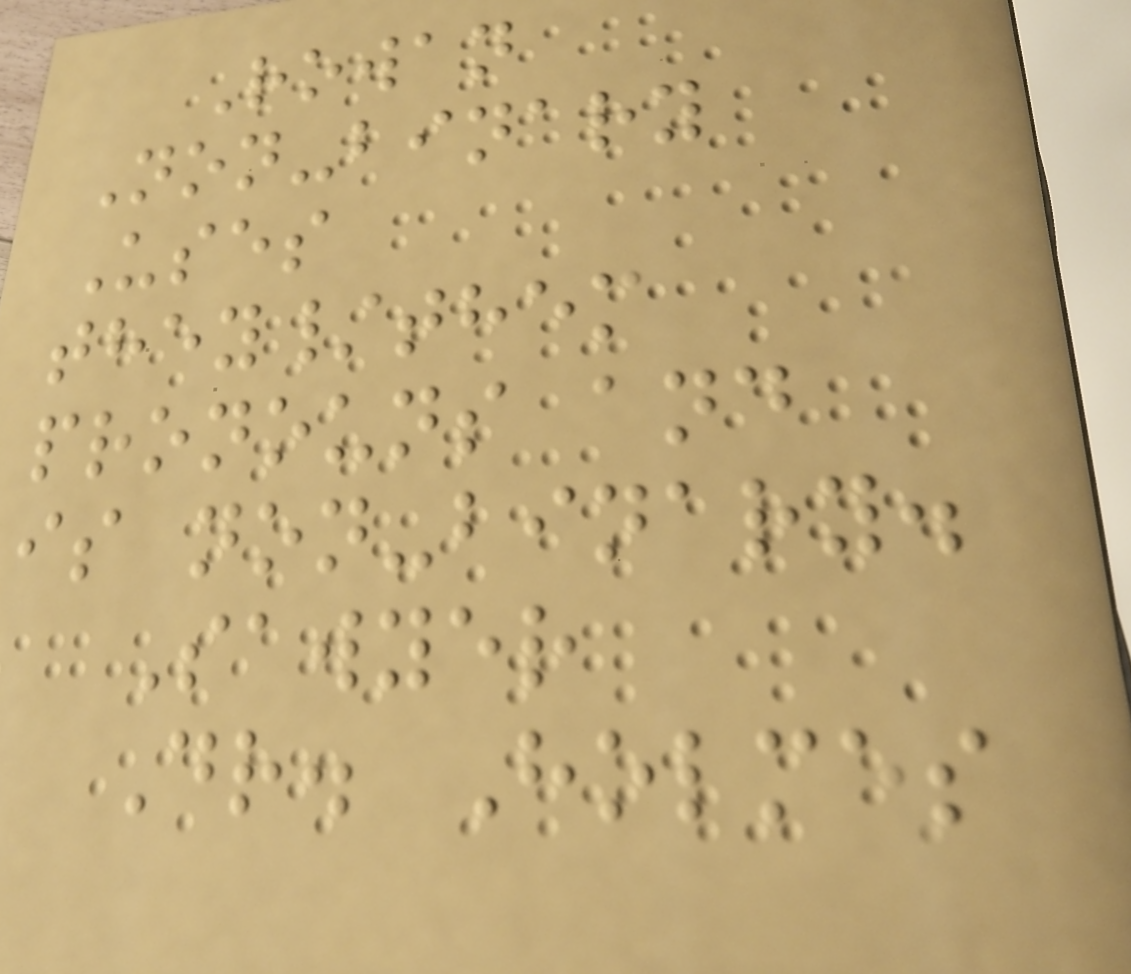Rowan
Non-binary
Uses
they/them
pronouns and
is non-binary.
Sawyer
Dr. Holmes
